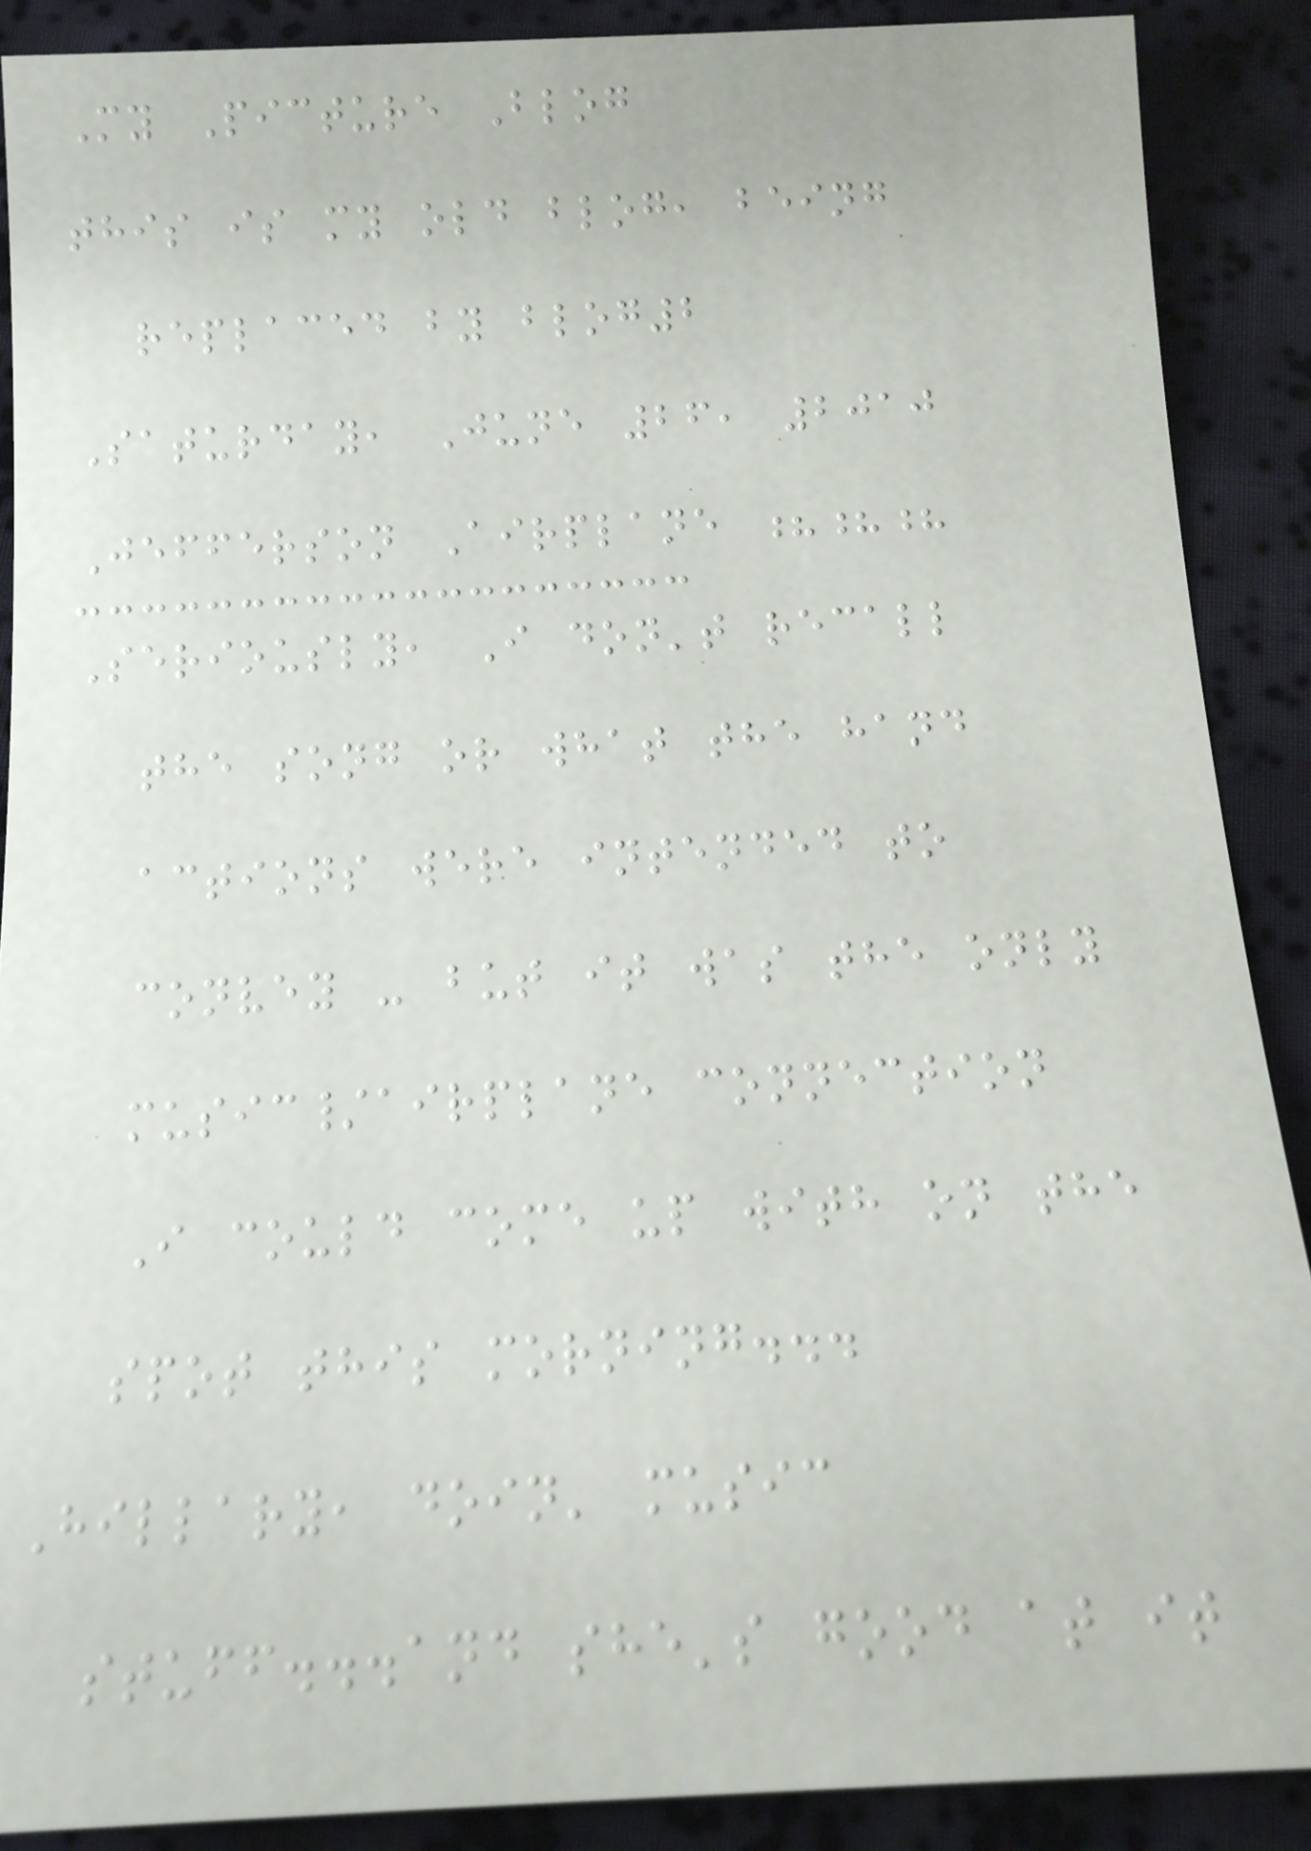My Picture Blog
this is my old blog, being
replaced by blog2
Saturday, June 26, 2010
Jefferson Airplane ???
Seriously, I don't recall
the song or what the hand
actions were intended to
convey - but it was the only
music/airplane connection
I could come up with on the
spot this morning...
Hillary, doin' music
stuff...and she's good at it
